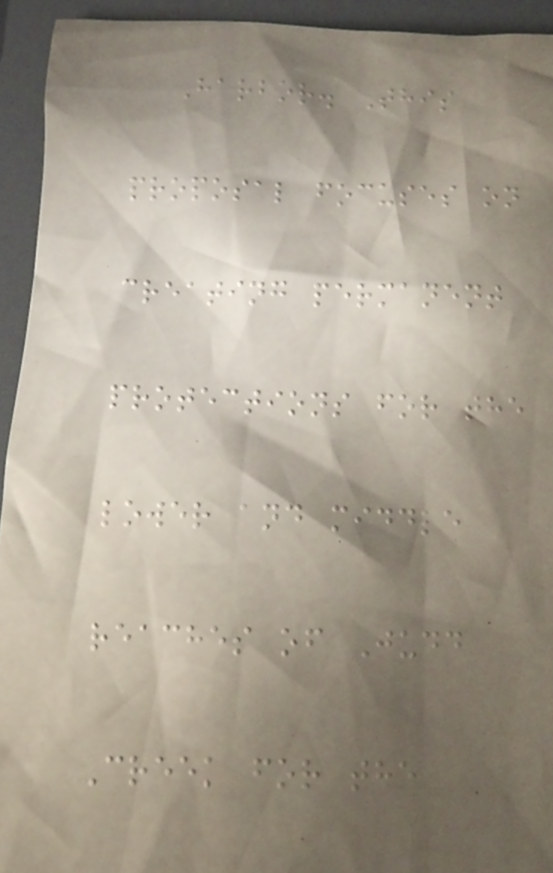Harbor. This
proposal focuses on
creating permanent
protections for the
lower and middle
reaches of Judd
Creek for the
